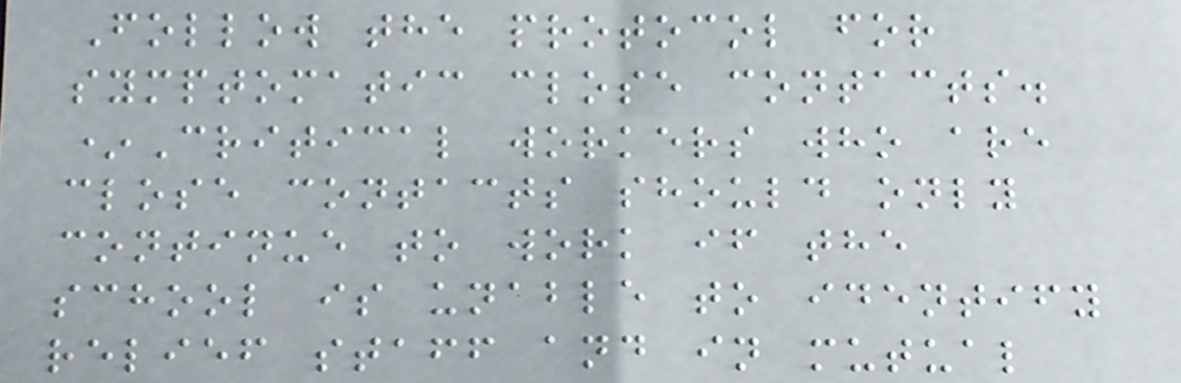Follow the protocol for
symptomatic close contacts.
*Critical workers who are
close contacts should only
continue to work if the
school is unable to identify
relief staff and in mutual
